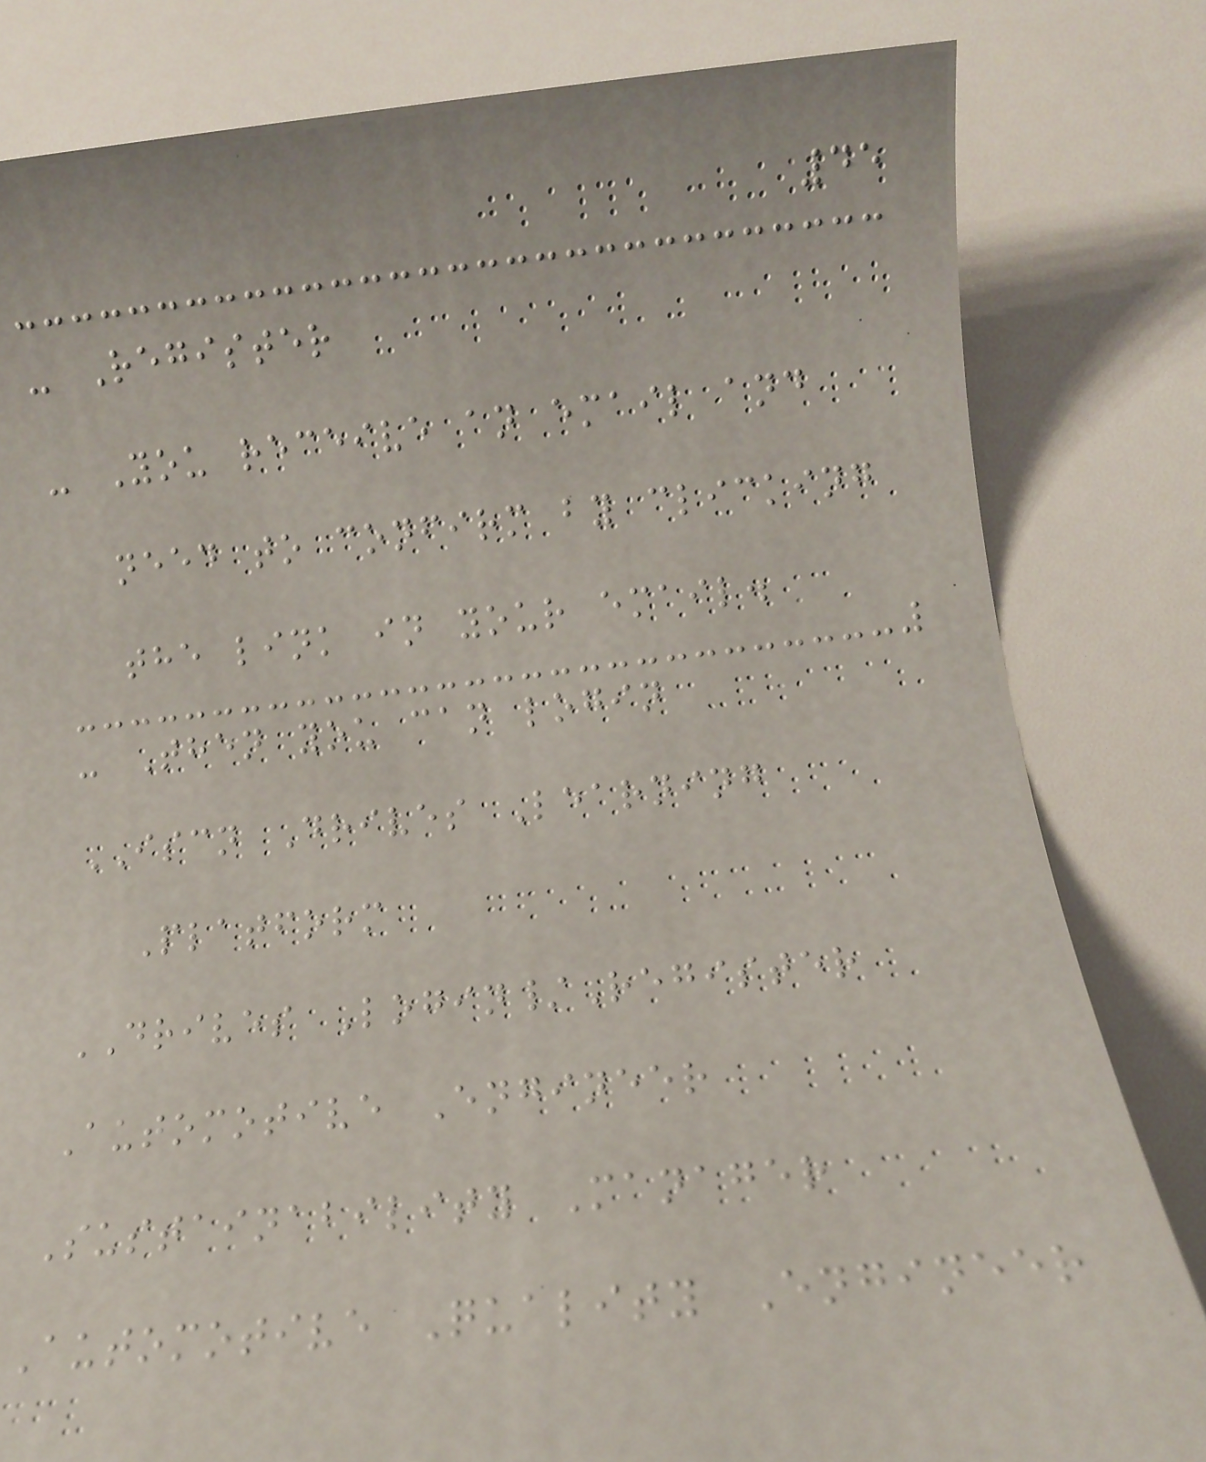45
- Register
- You receive an email and
need to confirm by clicking
the link in your email.
- Then you can login
ISCN Drives Learning
Platform
DRIVES Login/Register
Automotive Engineer
Sustainability Manager
Automotive Quality Engineer
